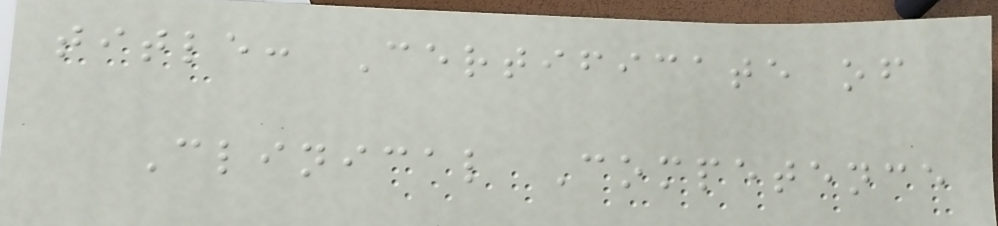title: Certificate of
Clinical Competence
